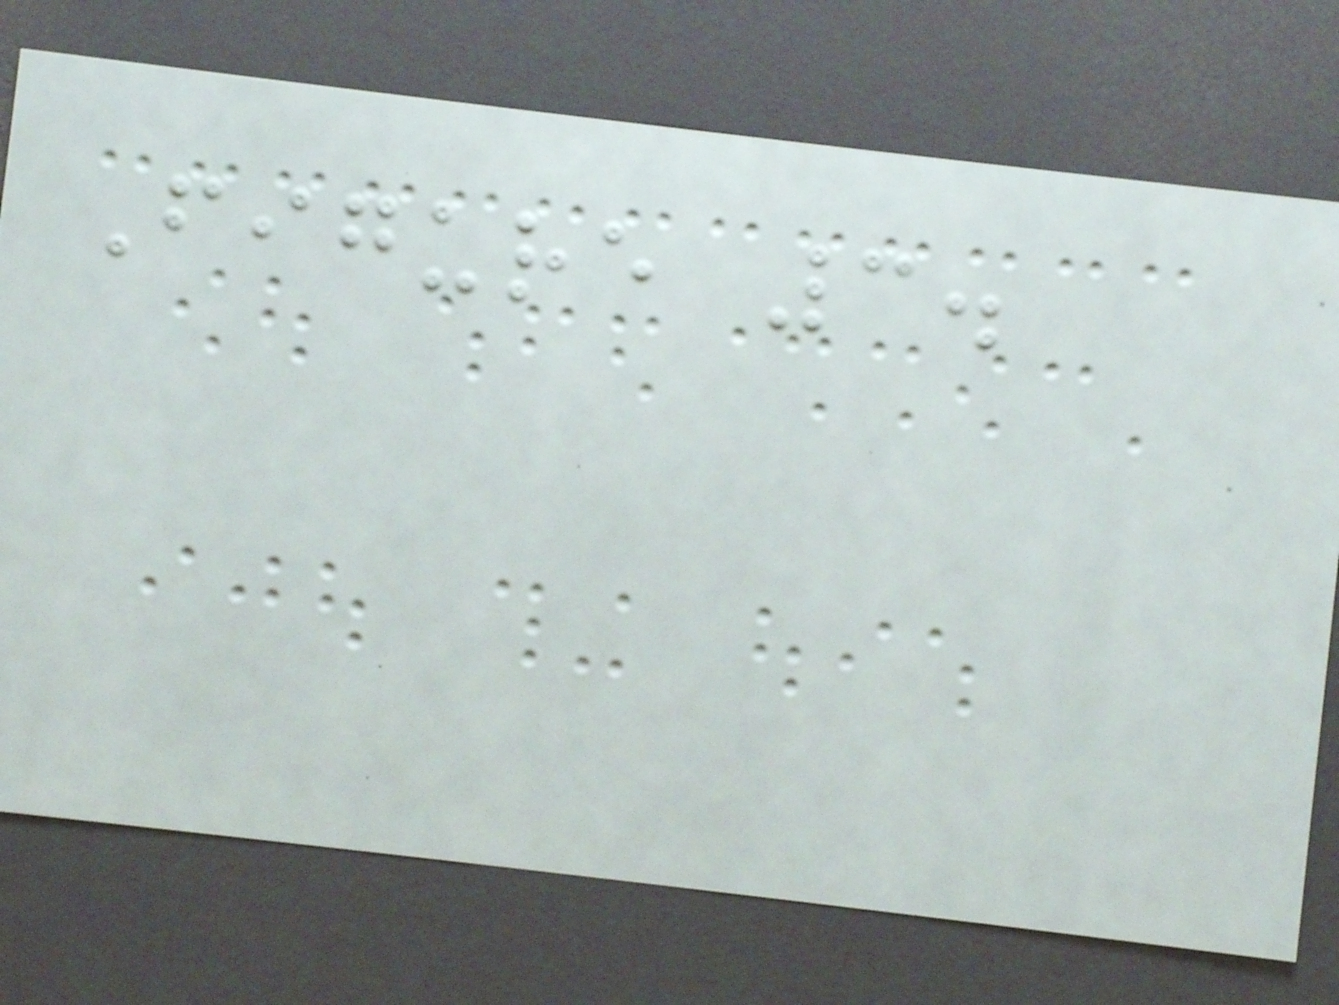Figure 3.
